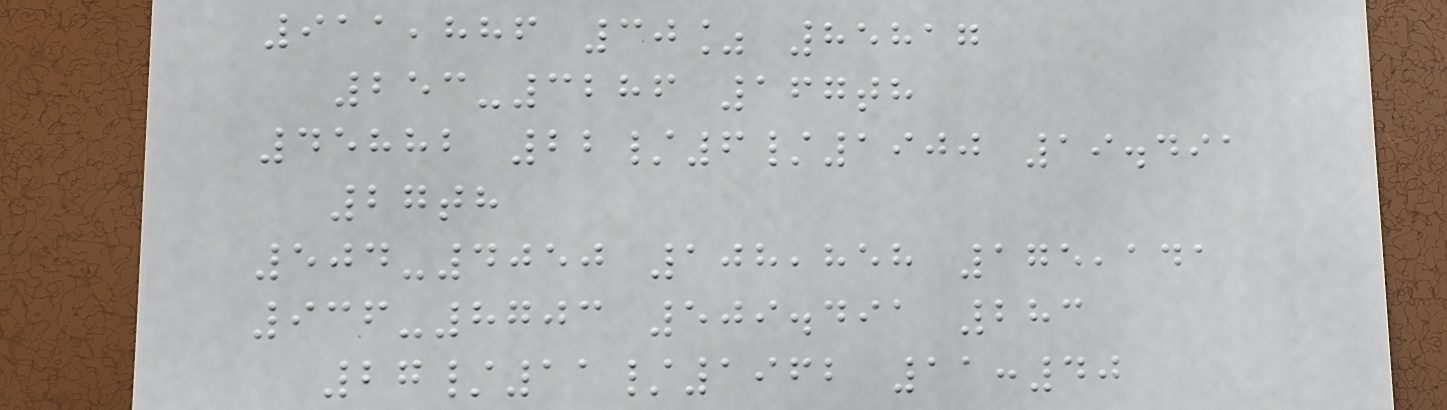911,886 30% 85817
253-3286 167th
45882 22/6/1900 19.491
27th
504-4050 108,858 175,141
936-8703 509.491 283
27/11/1962 11:40
